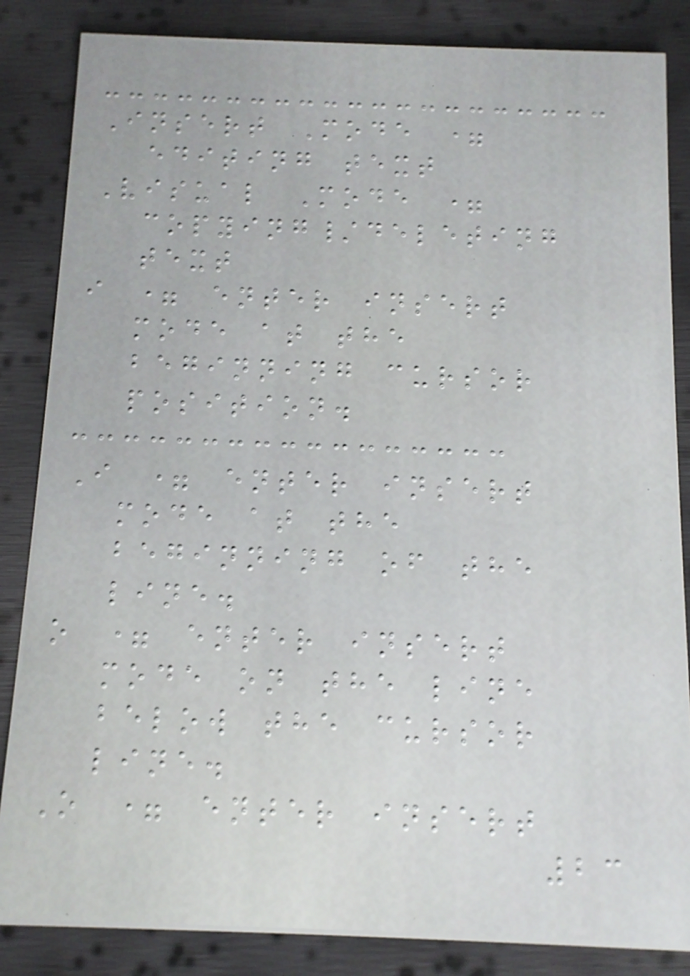Insert Mode =
editing text
Visual Mode =
copying/deleting
text
i = enter insert
mode at the
beginning cursor
position.
I = enter insert
mode at the
beginning of the
line.
o = enter insert
mode on the line
below the cursor
line.
O = enter insert
23
